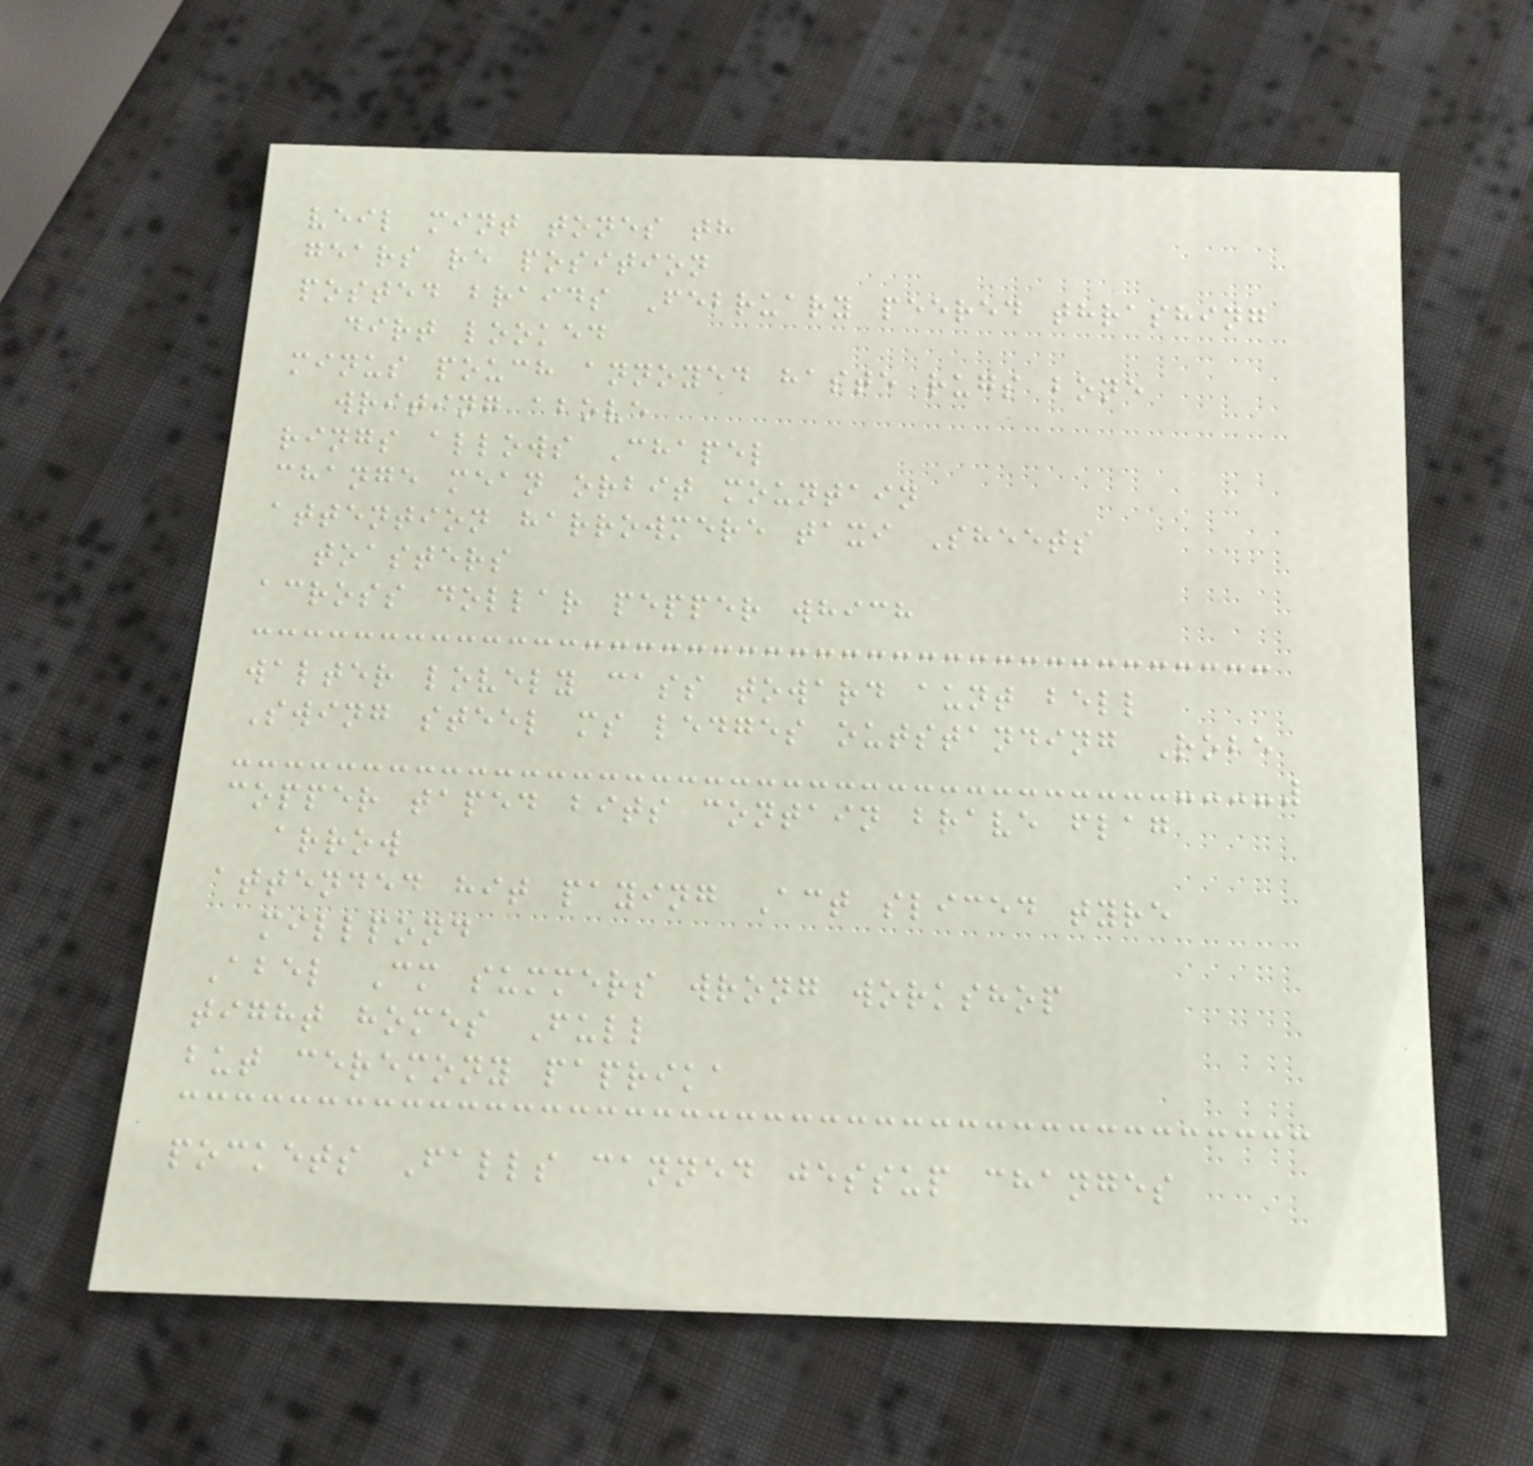veil mint tones th
gears re position
posted braids February peered thrashing
dirt looked
minus pouch annoyed haste rugs bone
writing above
rings allows Chapel
change mean orbit mountain
attention harrowmere taxi Sheets
toasters
across dollar pepper which
walter lovely cass toward aunt bell
Swing steel ms ledges outstanding Robe
copper taped bits contain brave flag
arrow
attended hit paying Act sliced tyre
millpond
Abel Cm summers wrong workshop
tight homes Full
but ceremony paprika
pockets Falls canned jessup changes
